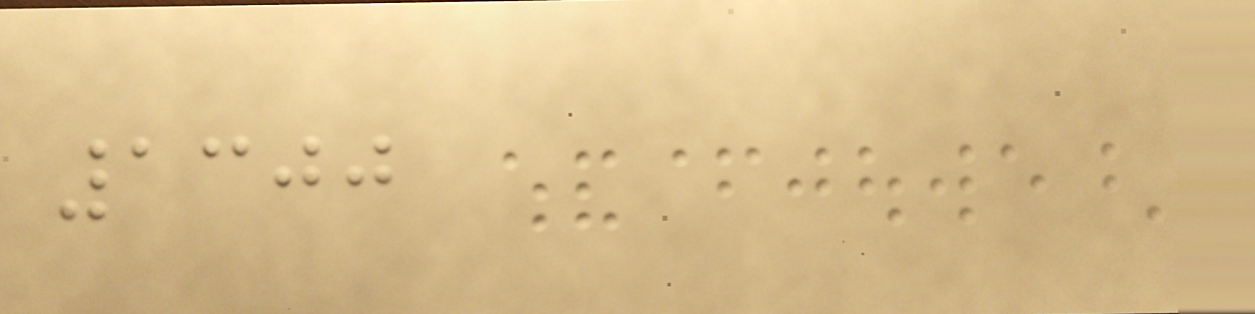1300
